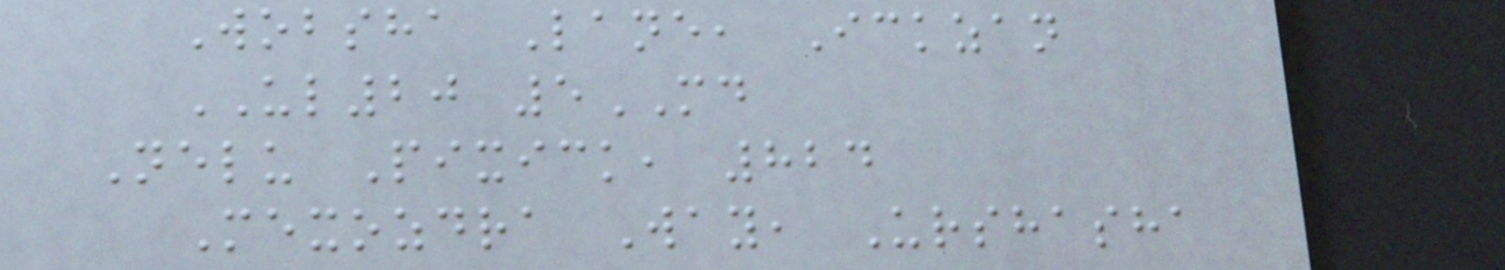Wobsha Lane, Ickzan
UL20 5MD
Nelu Pixick, 824
Mexozdra Way, Urshasha
